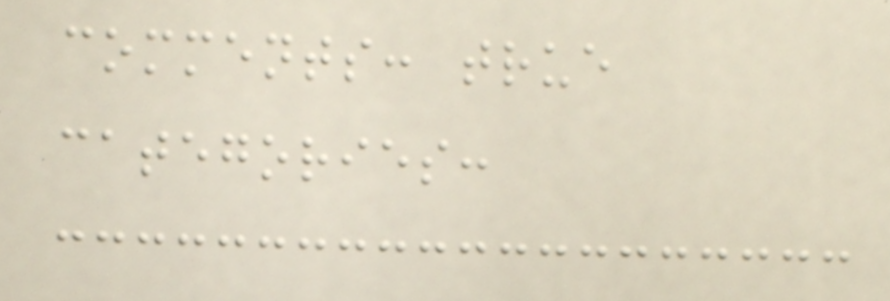comments: true
categories:
